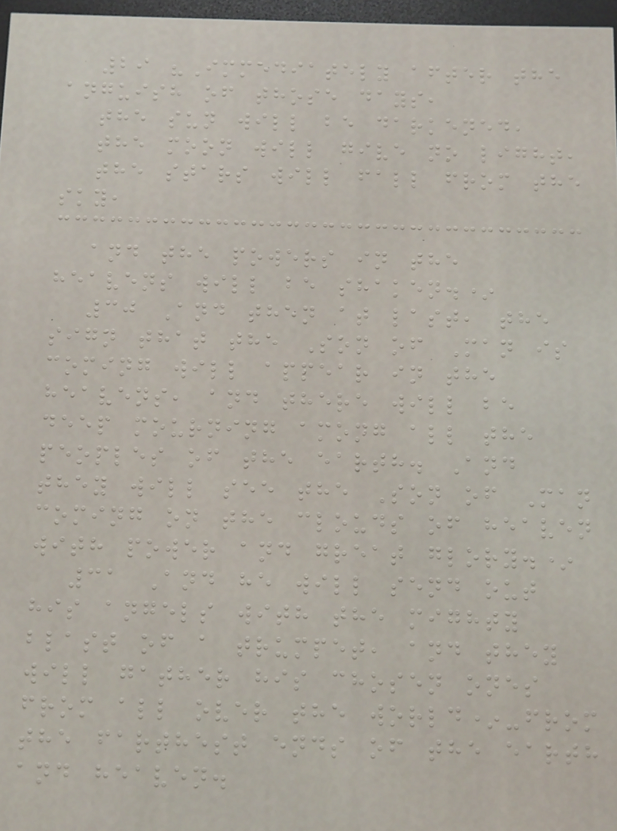29 "Immediately after the
anguish of those days,
the sun will be darkened,
the moon will give no light,
the stars will fall from the
sky,
and the powers in the
heavens will be shaken.*
30 And then at last, the
sign that the Son of Man is
coming will appear in the
heavens, and there will be
deep mourning among all the
peoples of the earth. And
they will see the Son of Man
coming on the clouds of heaven
with power and great glory.*
31 And he will send out
his angels with the mighty
blast of a trumpet, and they
will gather his chosen ones
from all over the world*-from
the farthest ends of the earth
and heaven.
